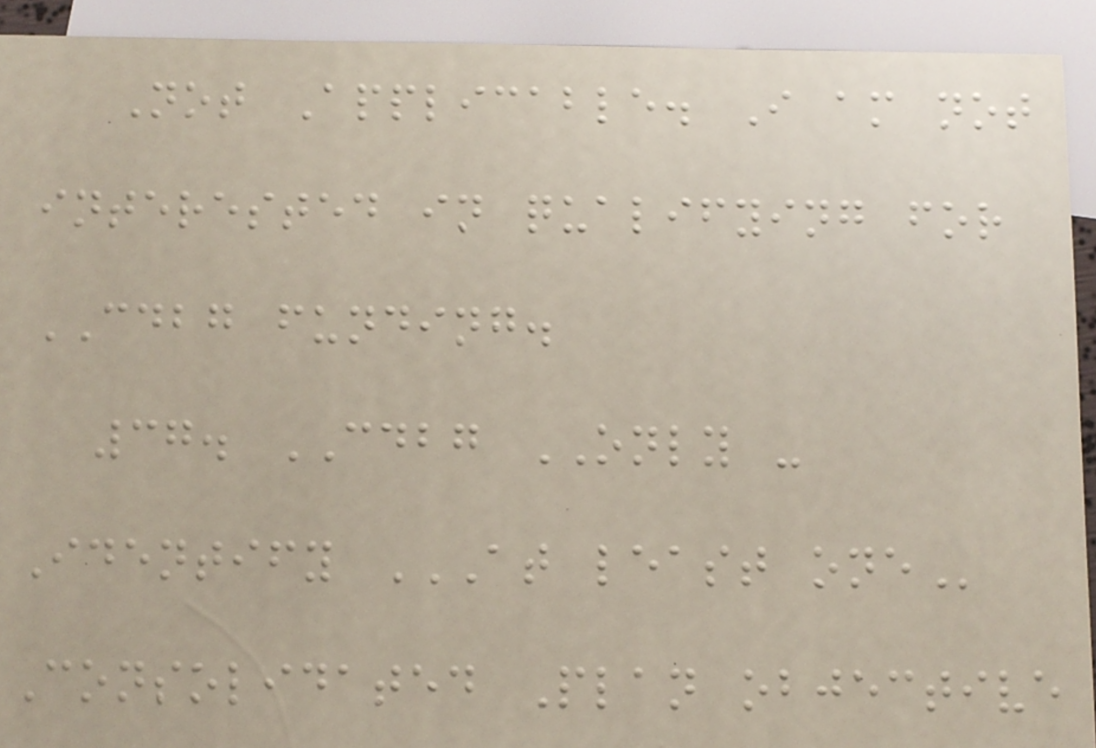Not Applicable. I am not
interested in qualifying for
CDBG funding.
37. CDBG ONLY -
Identify AT LEAST ONE
Consolidated Plan objective
